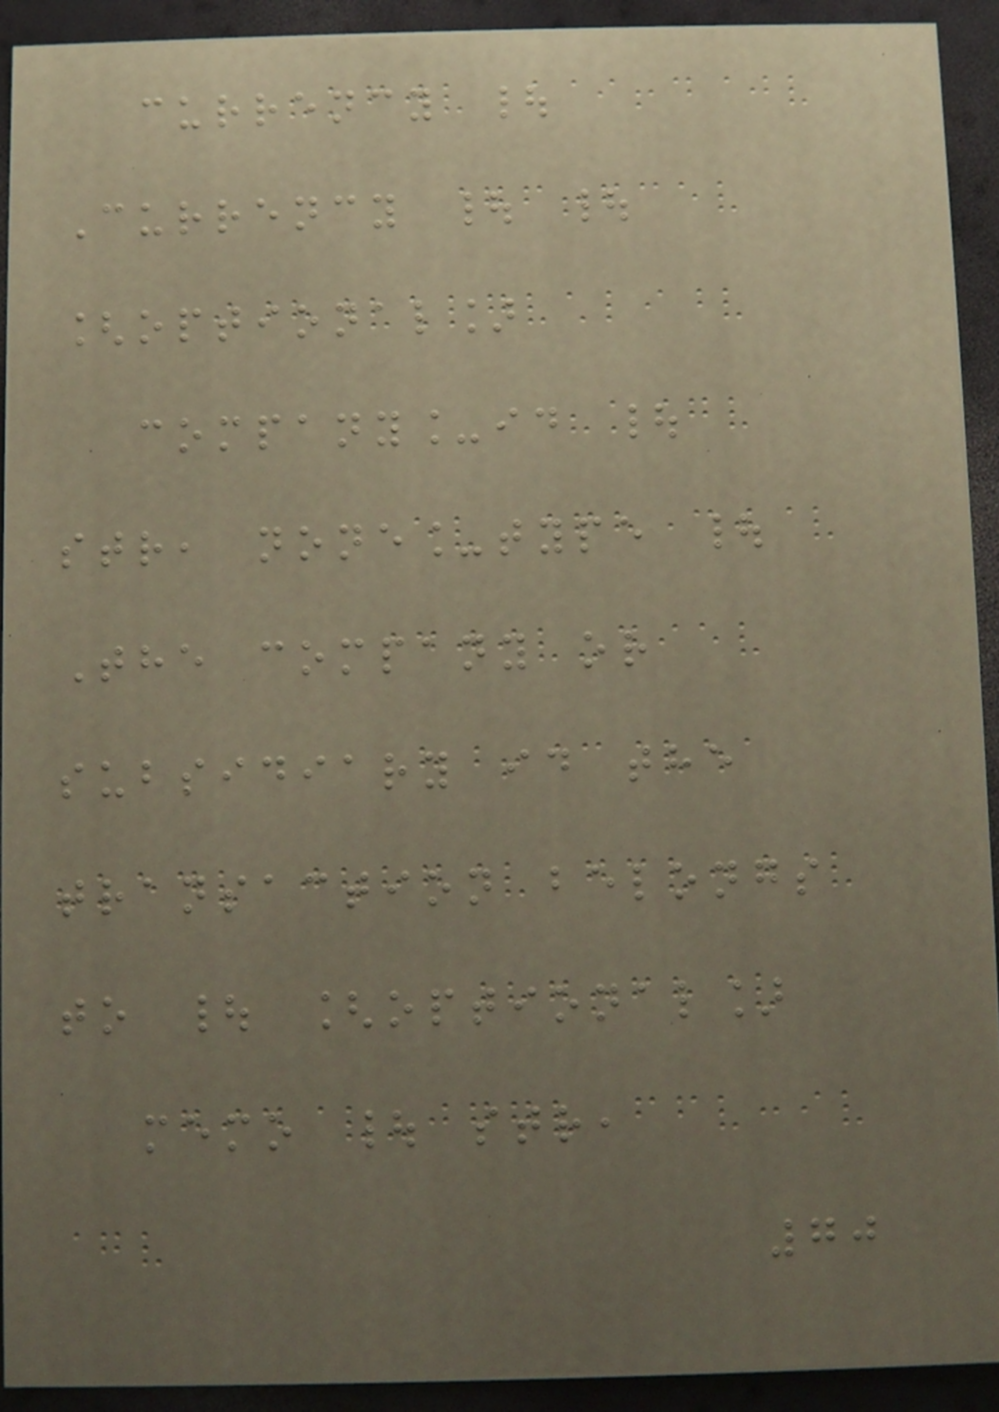currency |
Currency | |
[optional]
company_id |
str, none_type |
The company or
subsidiary id the
transaction belongs
to | [optional]
memo | str,
70
